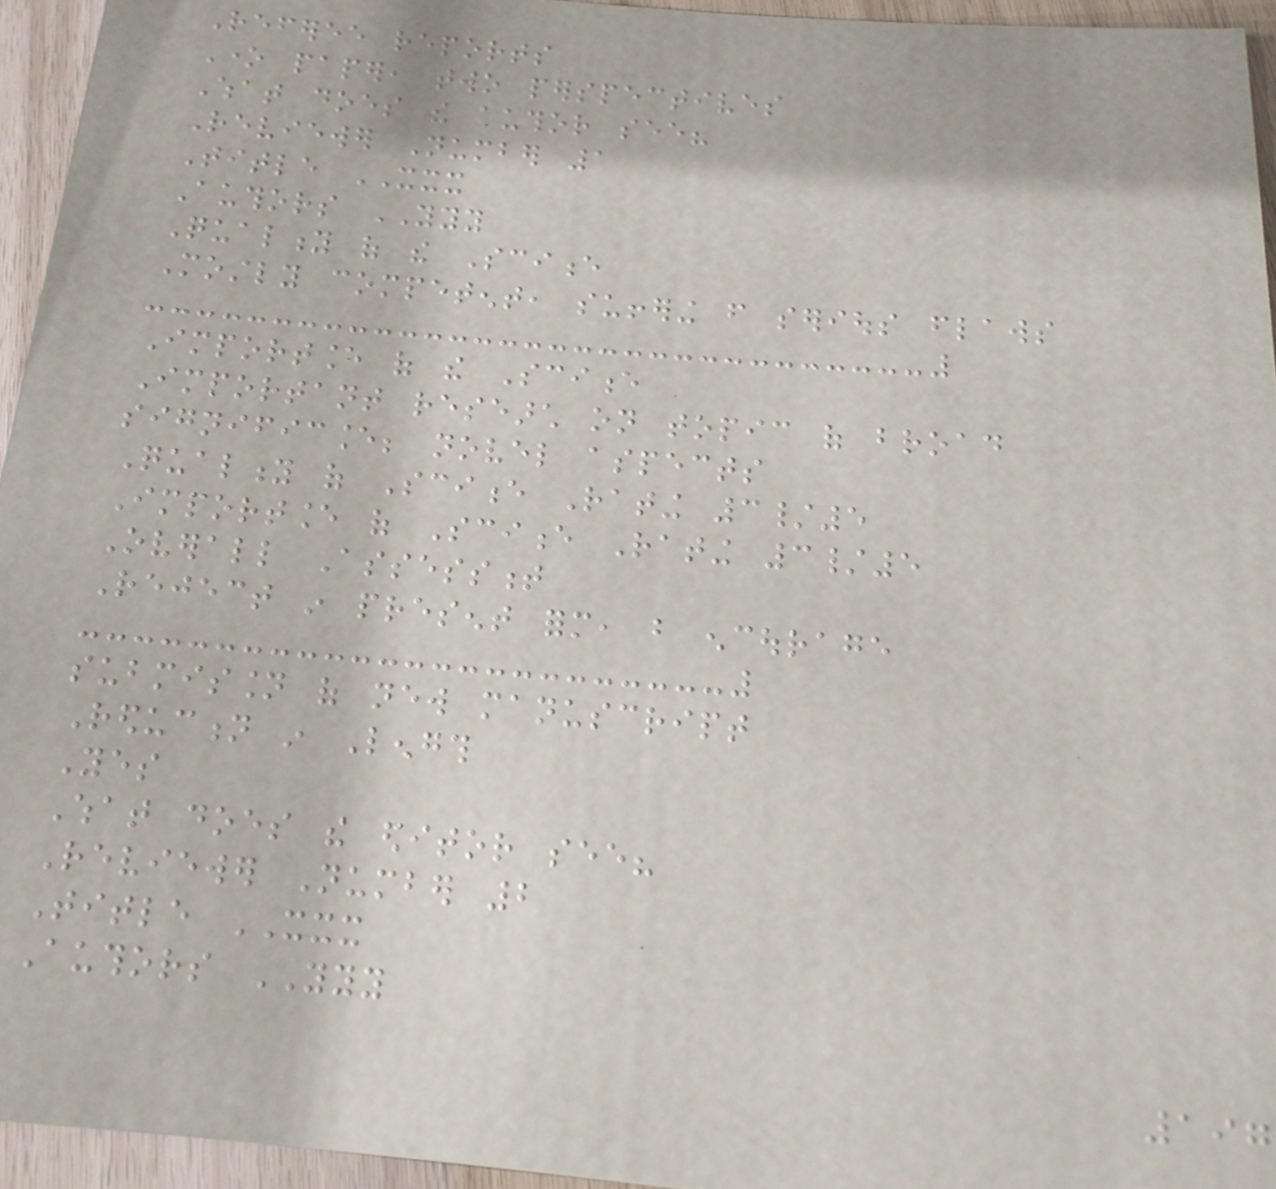Referee reports
One paper, two perspectives
What does the author see?
Reviewer Number 1
Title XXX
Authors YYY
Quality of the Science
Mostly competent, suffering from serious flaws
Importance of the Science
Important research on topic of broad
significance; novel aspects
Quality of Science Rating 3/5
Importance of Science Rating 3/5
Overall Assessment
Reject in present form, but encourage
submission of new manuscript
Reduction in Length
Yes
What does the editor see?
Reviewer Number 2
Title XXX
Authors YYY
197
